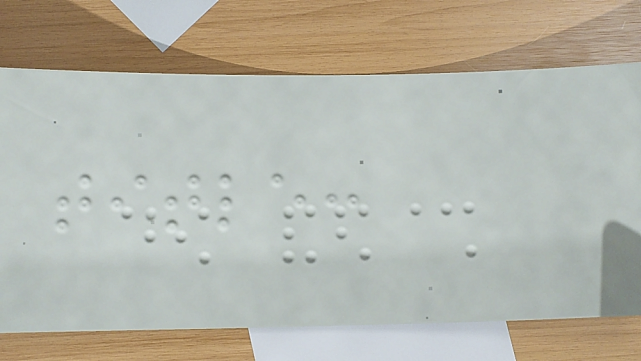title:
